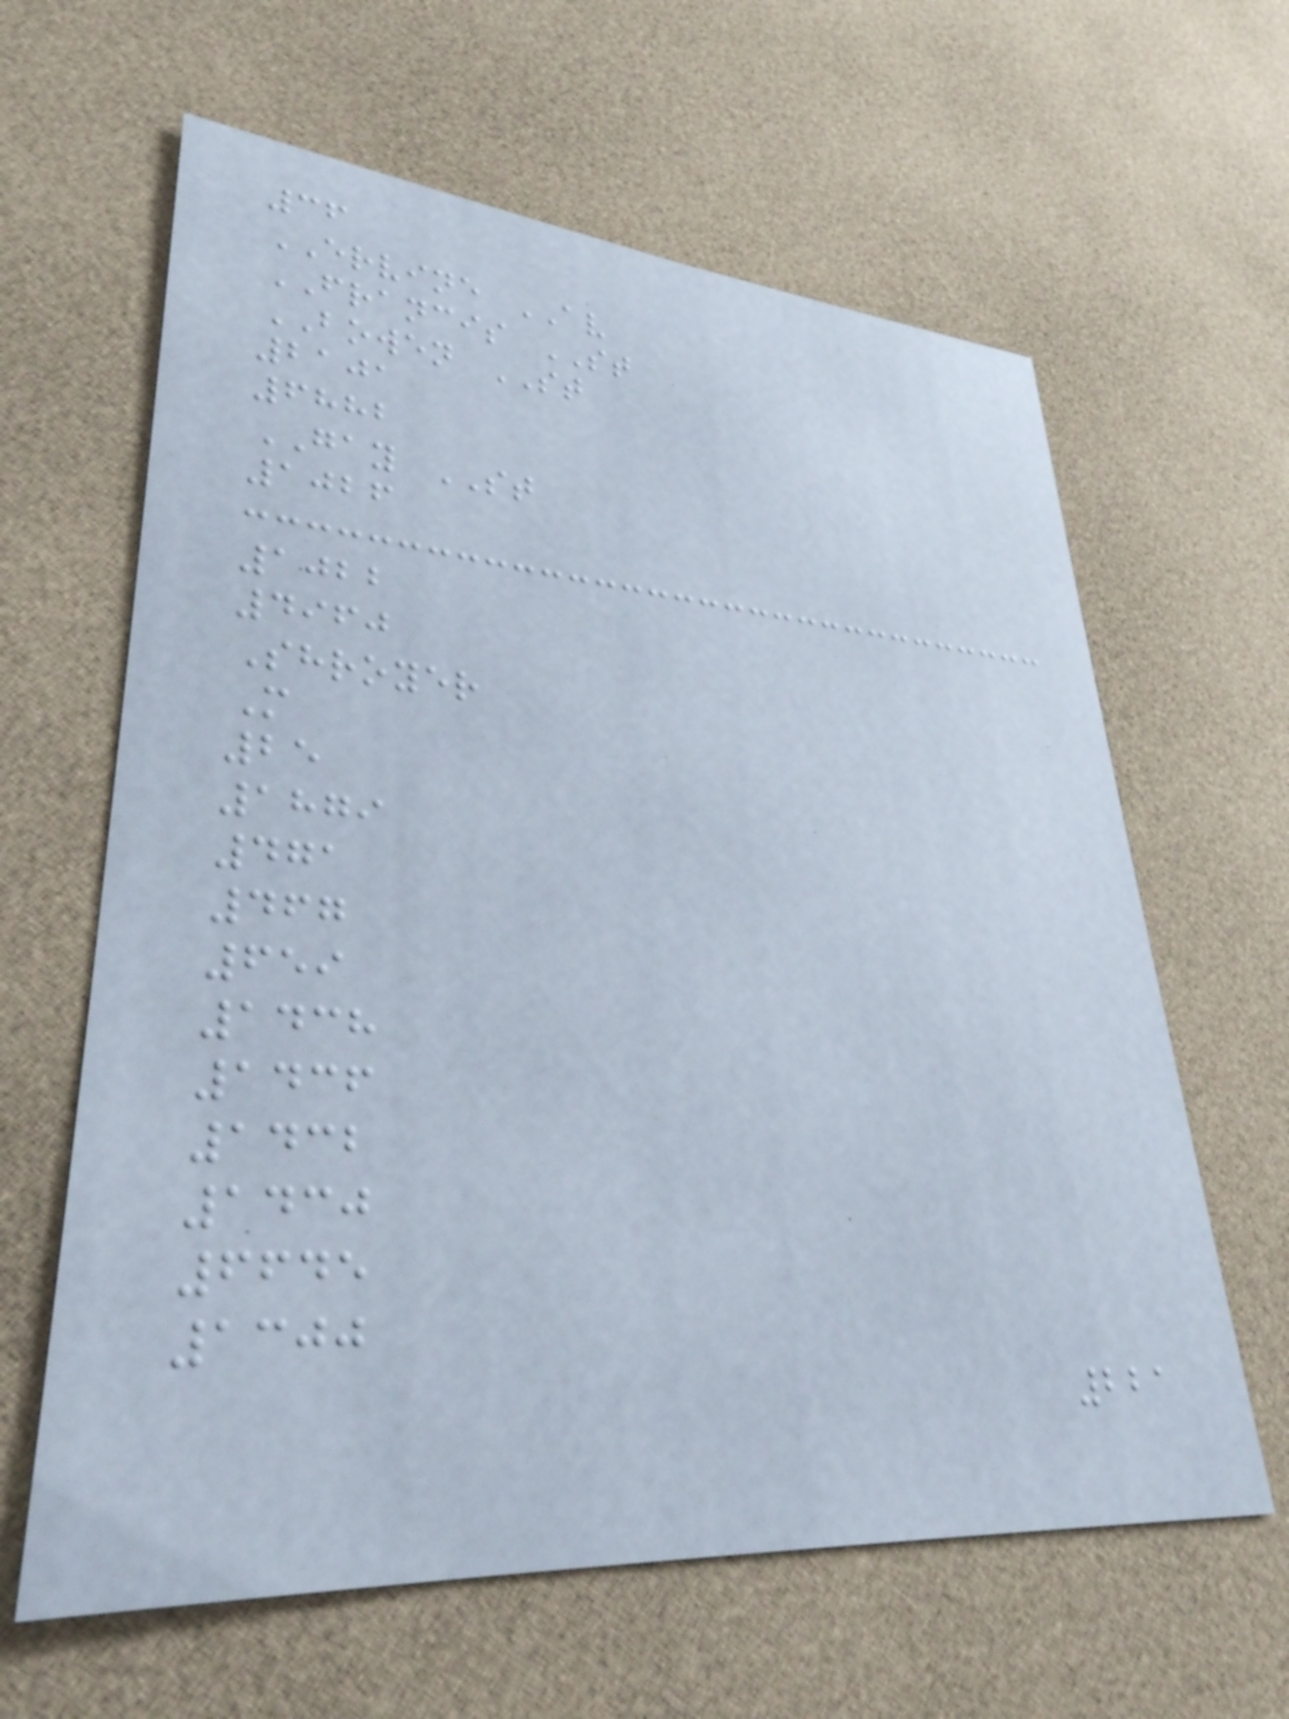36
ERVINE AV
FRANCIS ST
BOWEN ST
2101
6882
GAY ST
1026
1022
4960
Shroyer
M
25
1879
471
467
659
1438
1436
1432
1430
6645
1300
221
